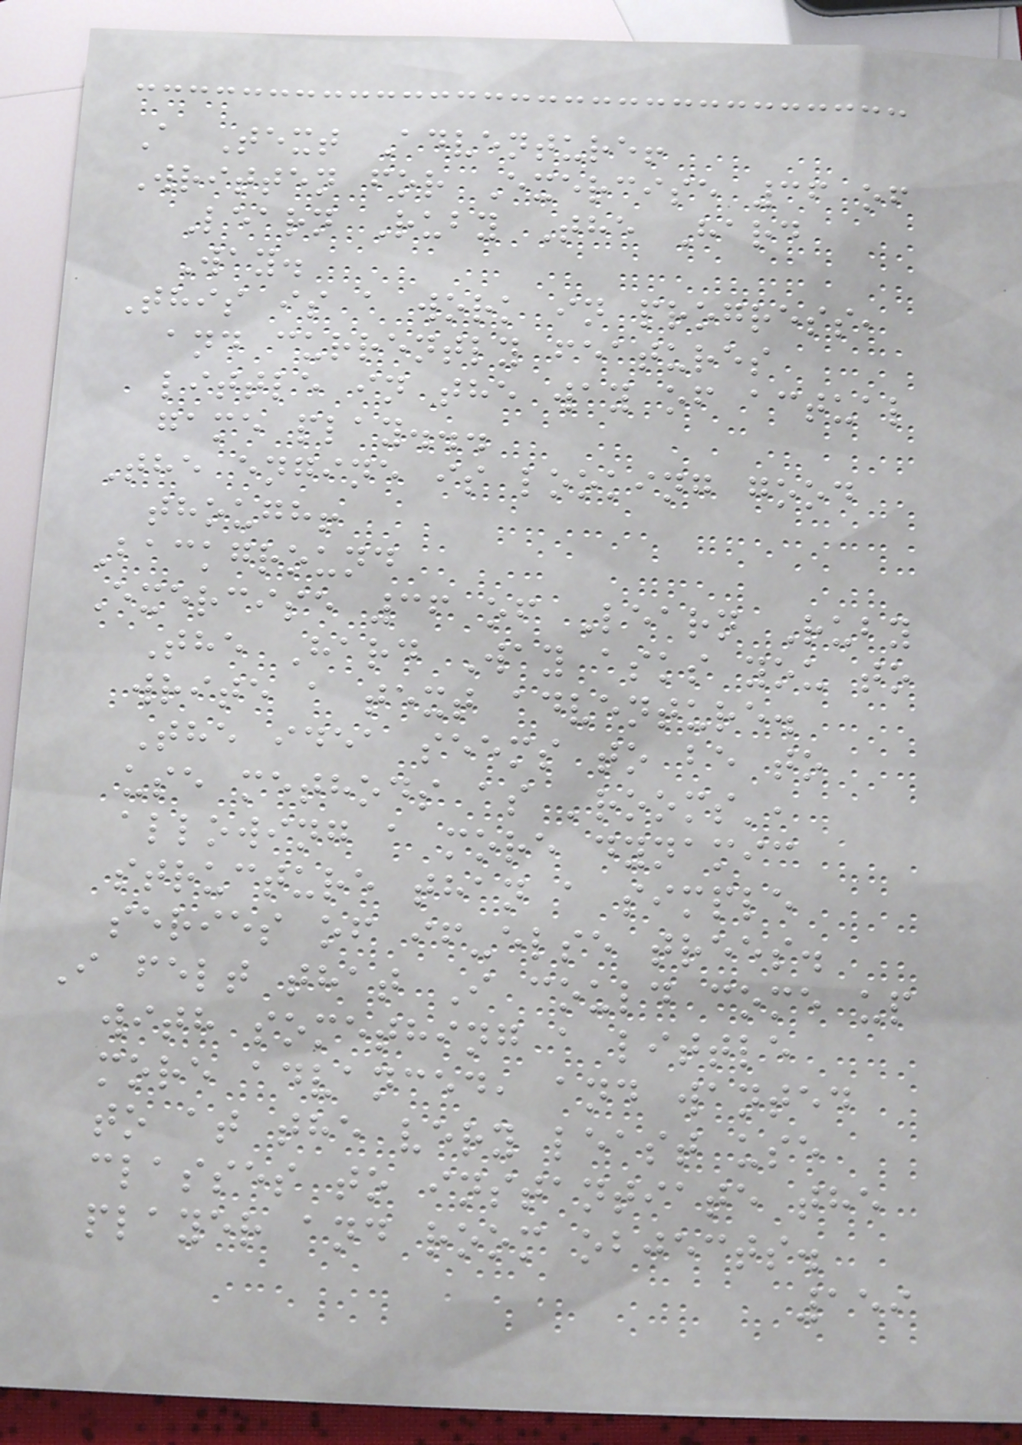A Text Adventure!
Written for Exercise 36 of
Learn Ruby The Hard
Way.
This is a work in progress,
and currently features
little in the way of actual
game play...
The engine is looking good
though!
Background
Exercise 36 of Learn Ruby
The Hard Way asks you to
write a text adventure.
The idea seems to be to
use methods as 'rooms',
allowing a more dynamic
structure than a simple
series of if-else trees.
I felt that I could come up
with something a little
more advanced, and wanted
to at the very least use
classes to instantiate the
player and room objects.
159
